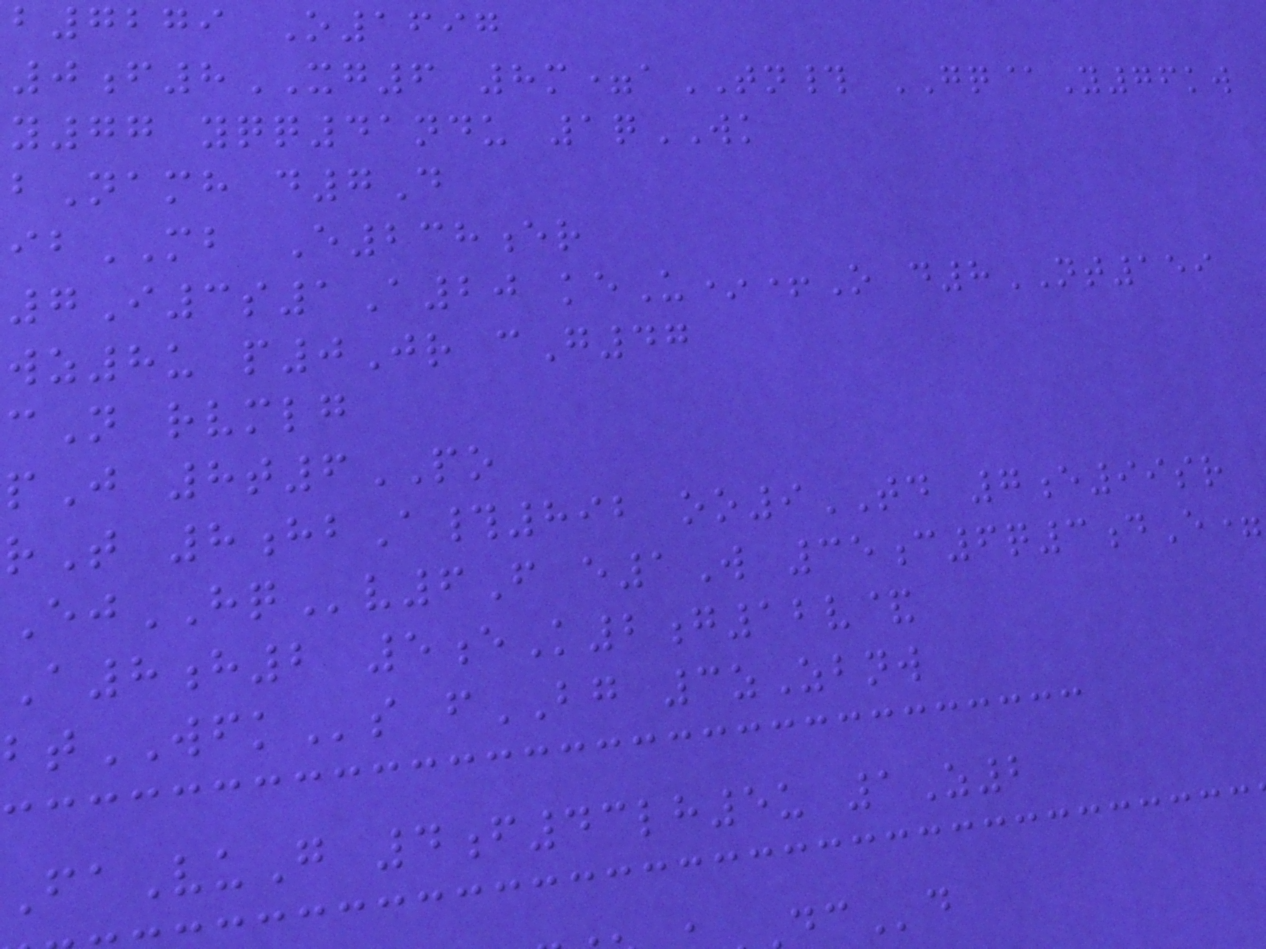b7279 O1697
0f8XG6 8m=aTN# GQ@Y76kw
y77 yqq41ndu 1qWK
Namh d7D
MB E238er
7I3s1A20 keU*+O d8NT159
wz8u p0Jr cG47
cN rvmlg
pJ 8t6PO
rT 8hbA#892 oo9TD 7e99sr
EjHQv6F e1W 35c6q3dE=
A8h2 5eK2g12v&
tWFKs fBG 3zZbnw
FaVuG 4f43lh5u 1Z2
